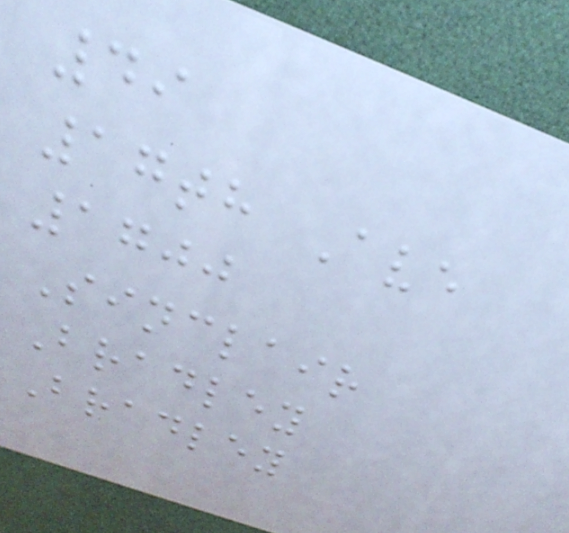49
17th Ave
1700
Sinclair
Bradley
Bradley
